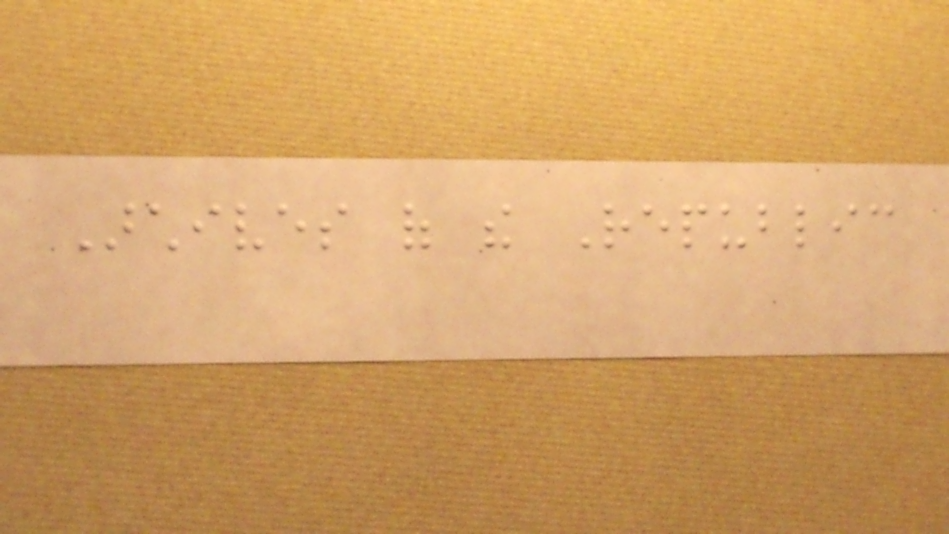Archives of the Republic
